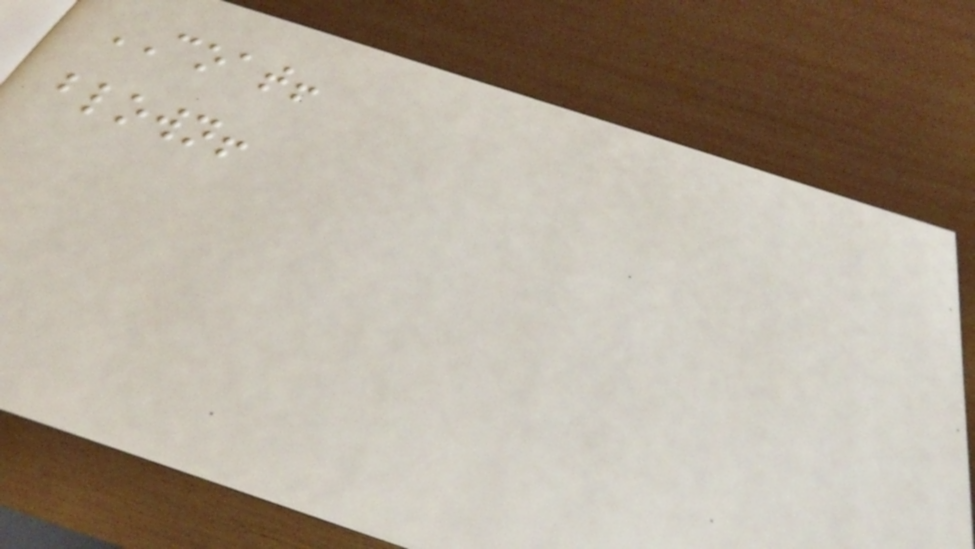COAT!
blown!
